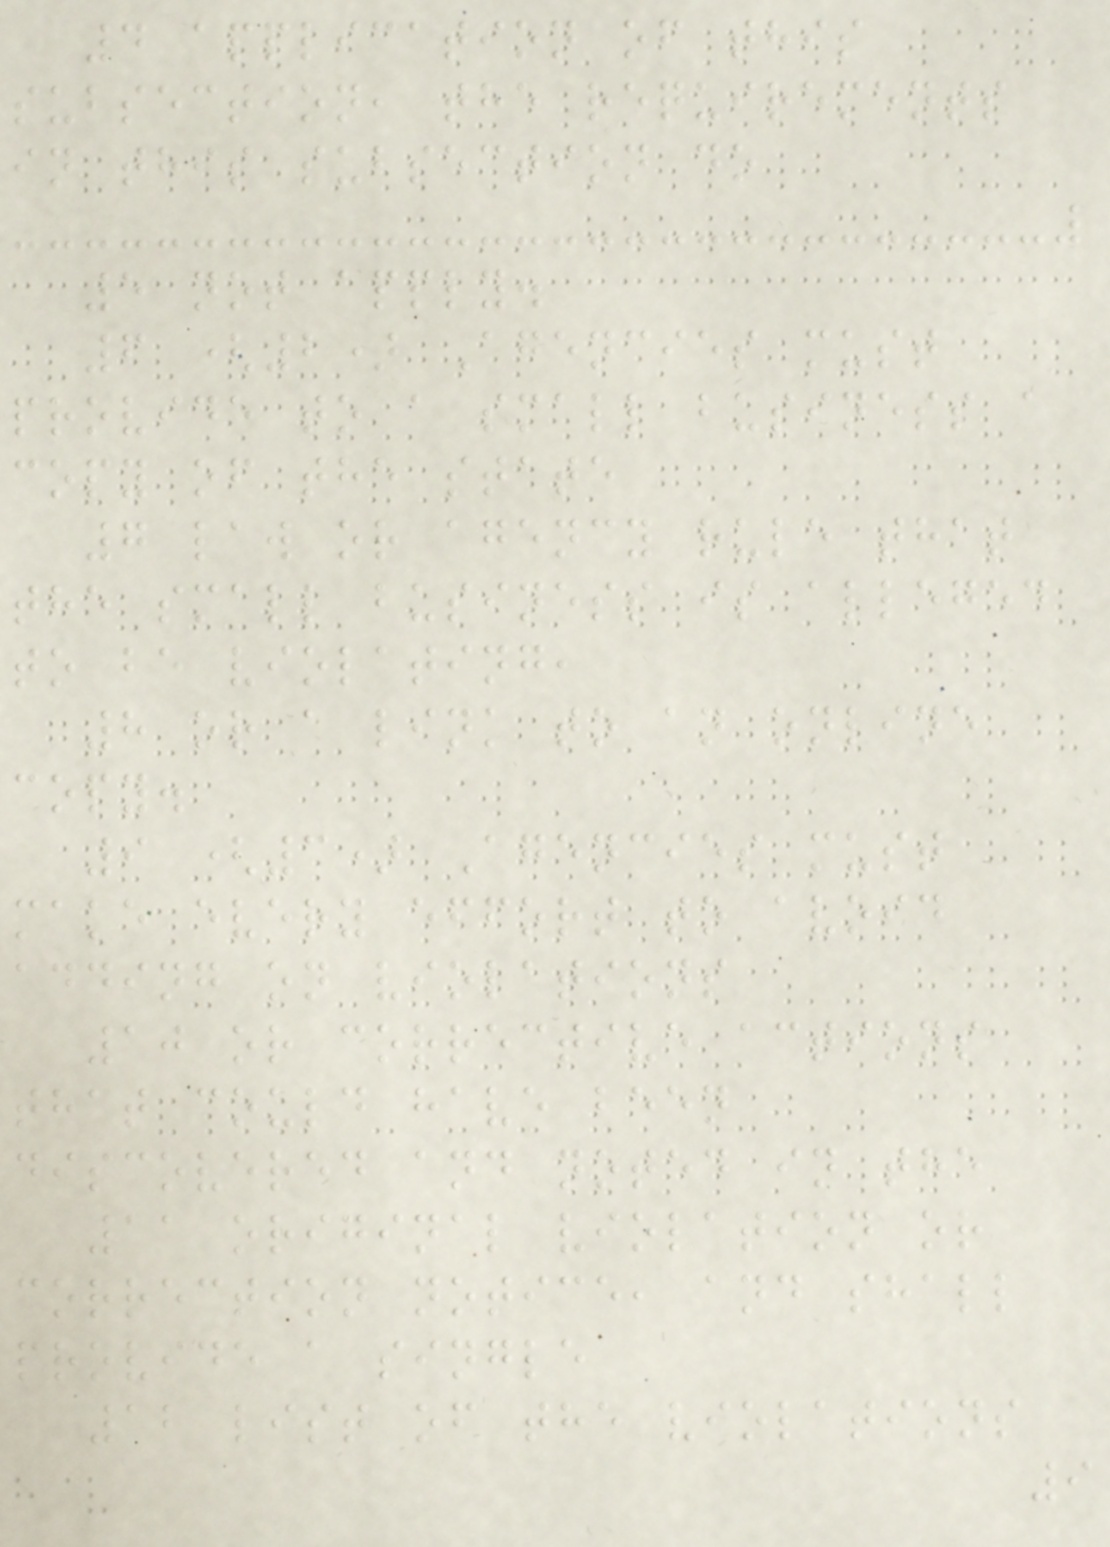4 application of this
subsection, the requirements
in this subsection do
5 not apply.
6 (2) Agencies must
provide to a small business a
copy of the state
7 law or agency rule that
the small business is alleged
to be violating,
8 or a link to an online
copy.
9 (3) Agencies must
make every effort to avoid
adding on violations
10 or corrective actions
that could have been
discovered and noted in the
11 original violation or
correction notice, and shall
provide a single
12 list of the violations
9
